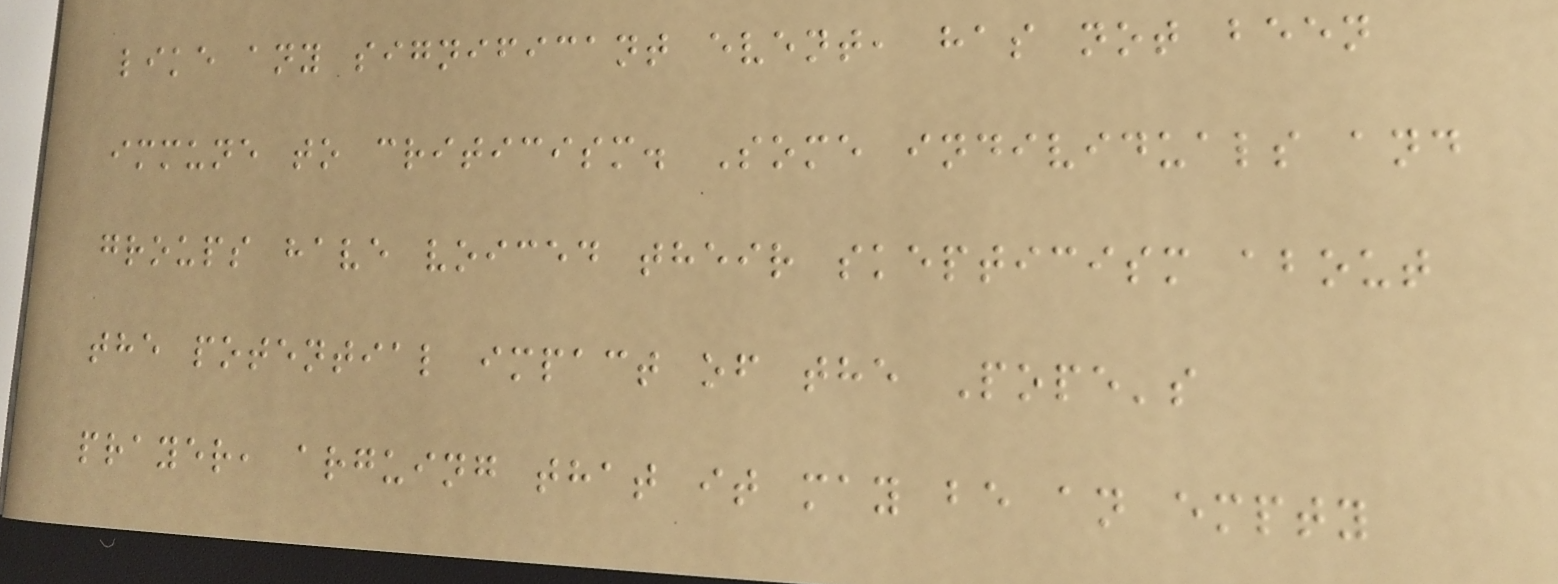like any significant event, has not been
immune to criticism. Some individuals and
groups have voiced their skepticism about
the potential impact of the Pope's
prayer, arguing that it may be an empty
